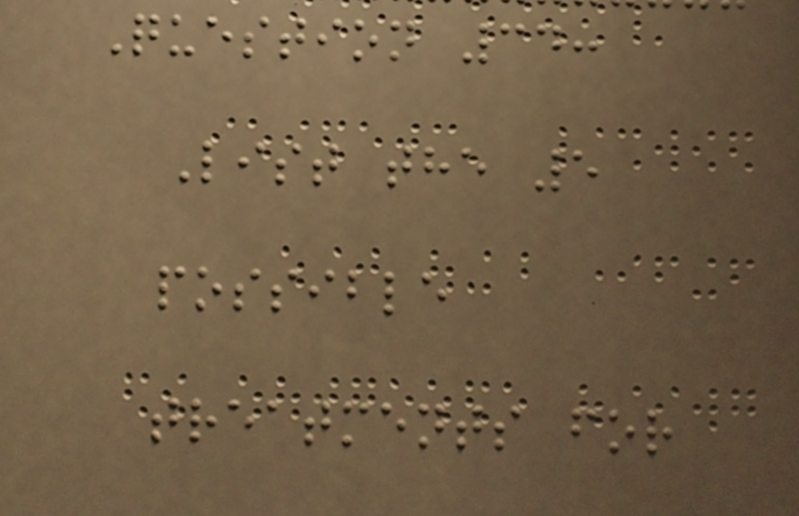Question 34:
List the 5
possible
treatments for
